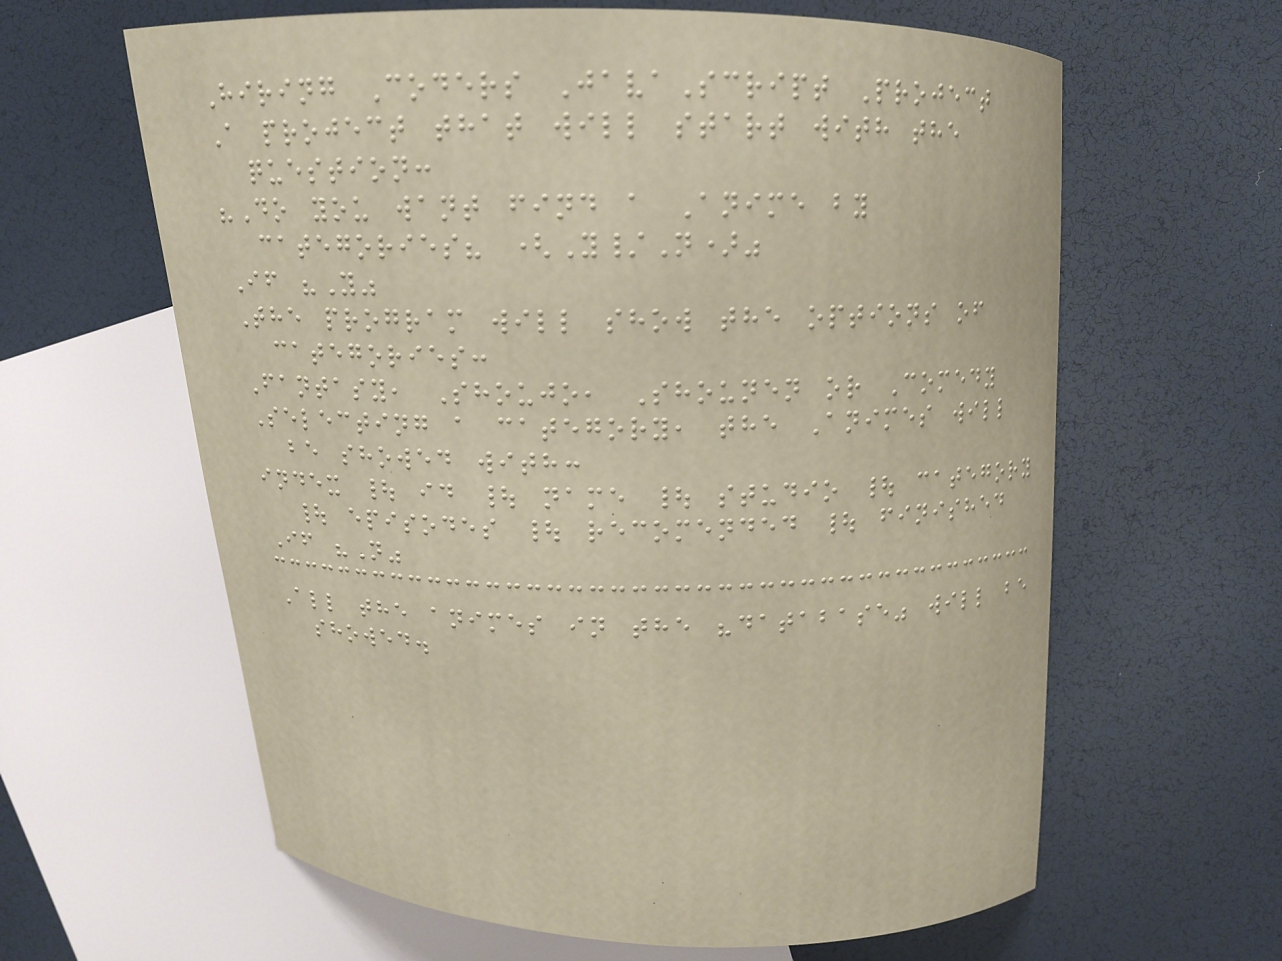Hiring Coders JavaScript Project
A project that will start with the
question:
"Do you want find a Anime by
categories? (Y/N)"
If "Y"
The program will show the options of
categories:
Fantasy, Shoujo, Shounen or Comedy
Selecting a category, the Animes will
be showed with:
index | id | name | studio | category
| episodes | recomended | finished
If "N"
All the animes in the "database" will be
showed.
